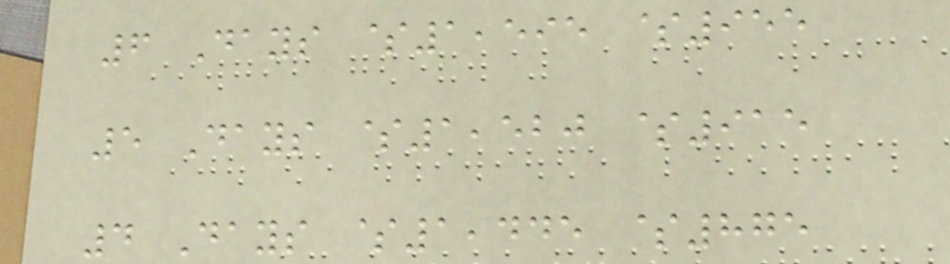6 Days $1,595 $955
5 Days $1,520 $915
4 Days $1,445 $875
